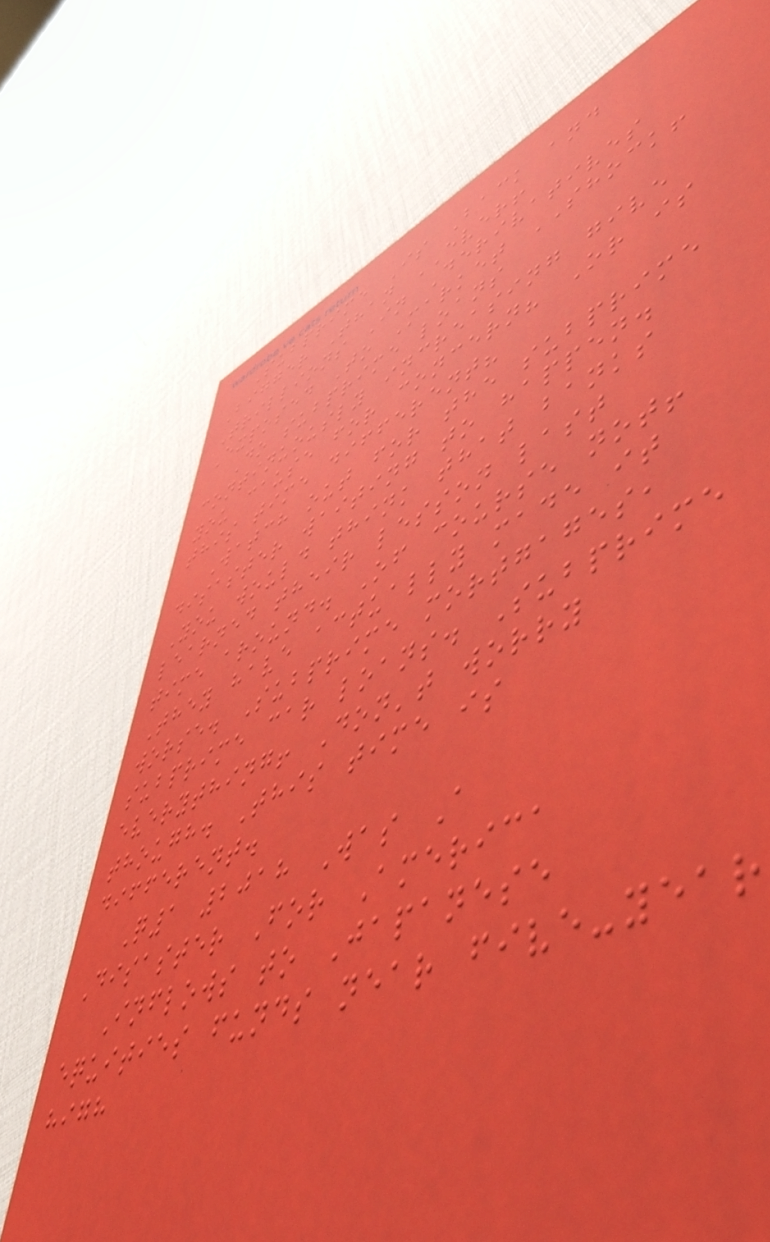Subprime Is Back and
Bigger Than EVER!
Trillions In Derivatives
Exposed To Market SHOCK!
Do subprime loans
continuously increasing give
you cause for concern? Or is
this time different?
Watch out for the subprime
disaster waiting to happen.
You would think that banks
learned their lesson last
time around. Of course not!
They have actually made it
worse. Subprime mortgages,
subprime car loans. Subprime
everything! Don't worry
though. This time is
different.
Q1 2018 Was A
Disaster For America
Inflows to Japanese
equities funds near five-year
high
